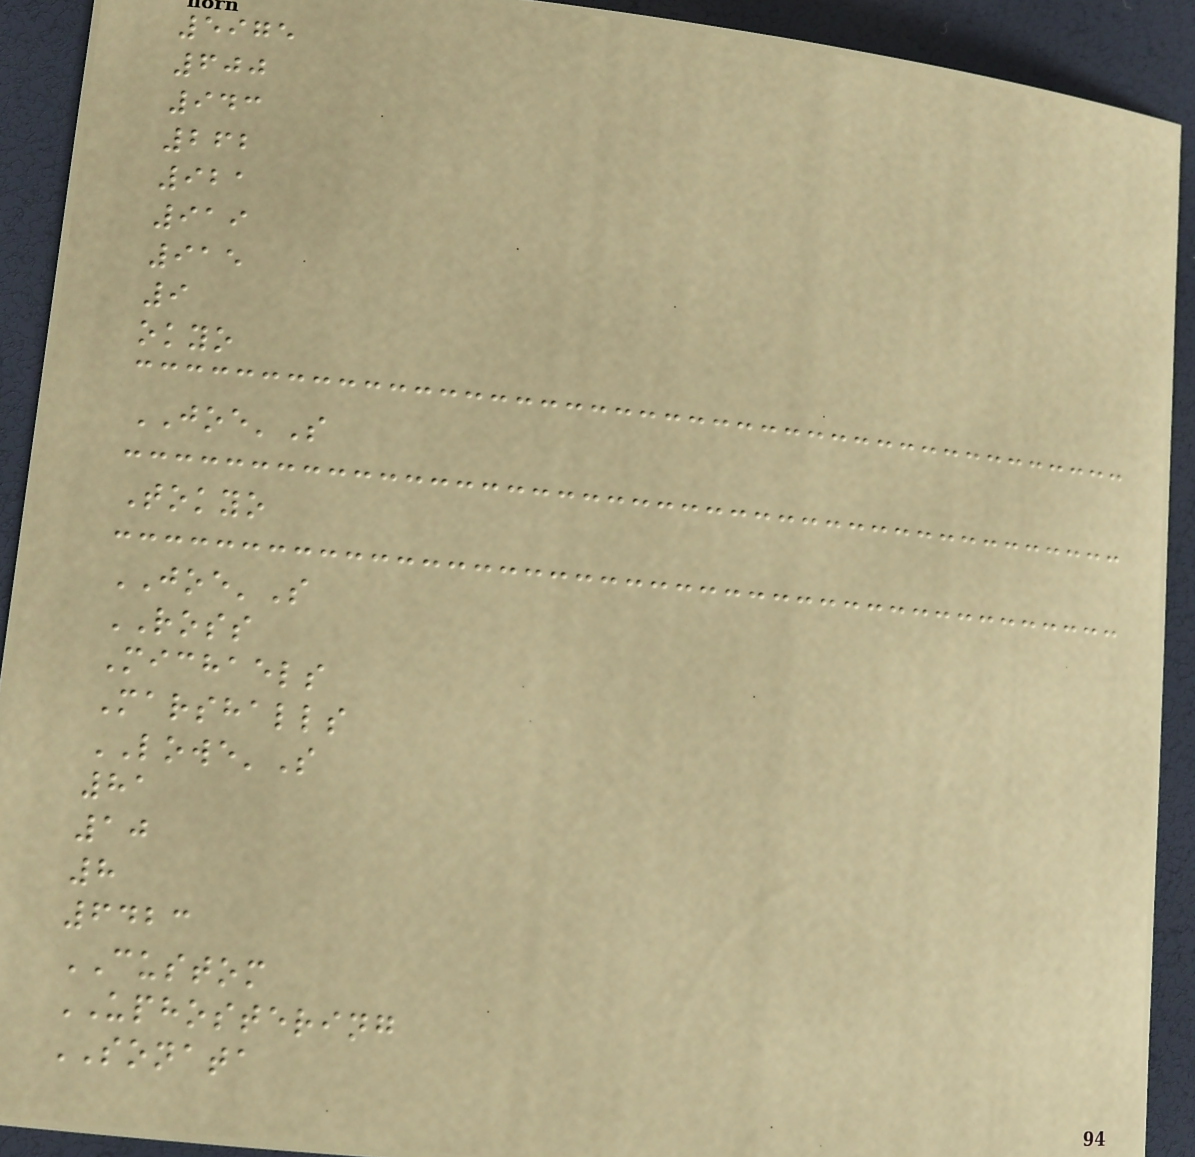5975
600
943
262
921
919
915
9
okyo
JOE'S
Tokyo
JOE'S
ROSS
Michaels
Marshalls
LOWE'S
81
10
8
6423
CUSTOM
UPHOSTERING
SONATA
